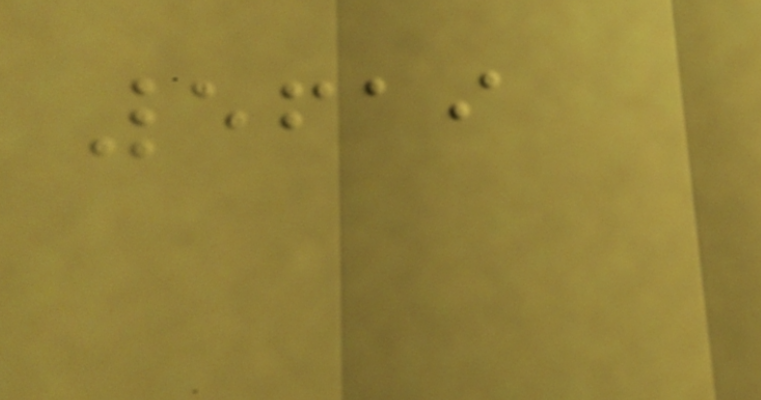5619
